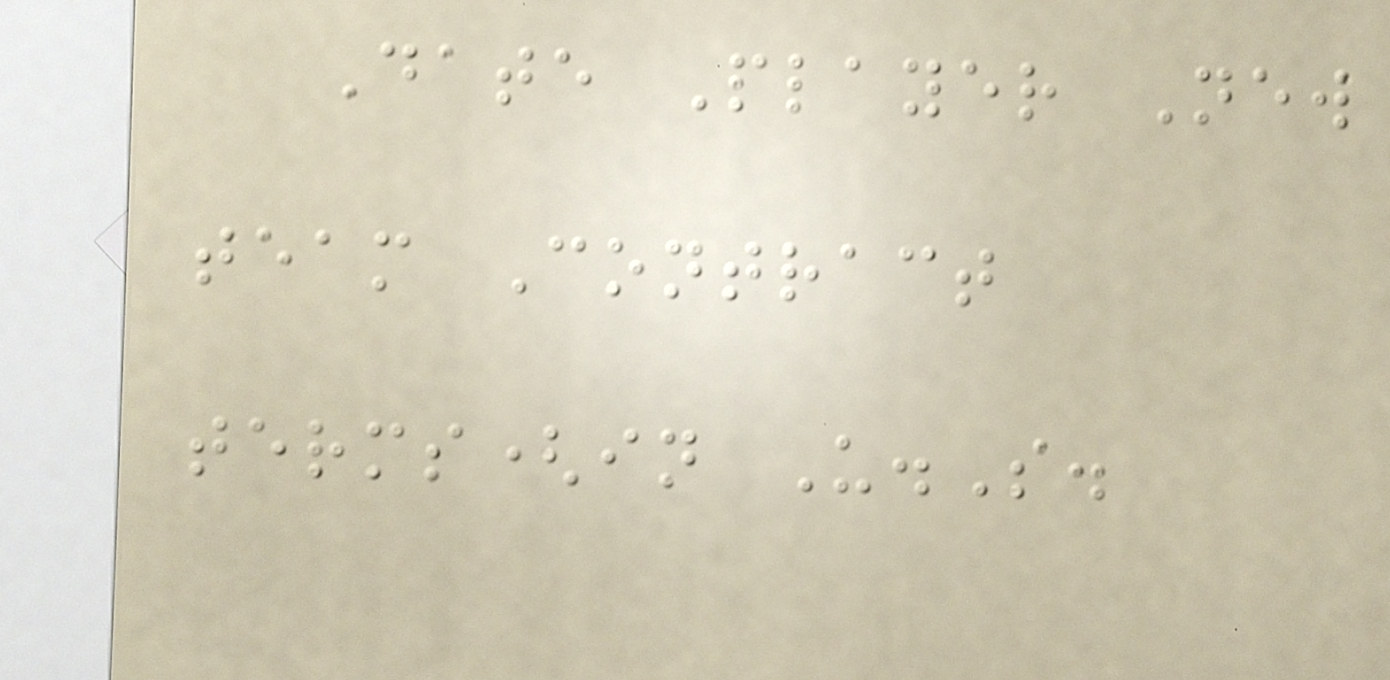Date Player New
team Contract
terms(in U.S.
